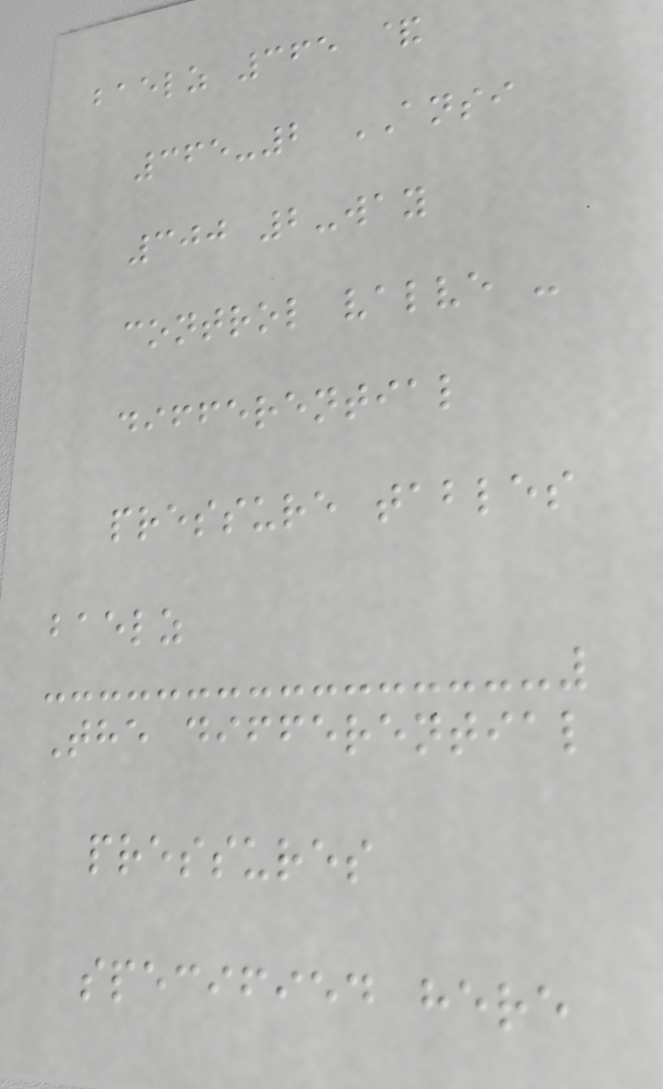baelz 365 &
365-2 ANSI
300 2-way
control valve -
differential
pressure tables
baelz
The differential
pressures
specified here
